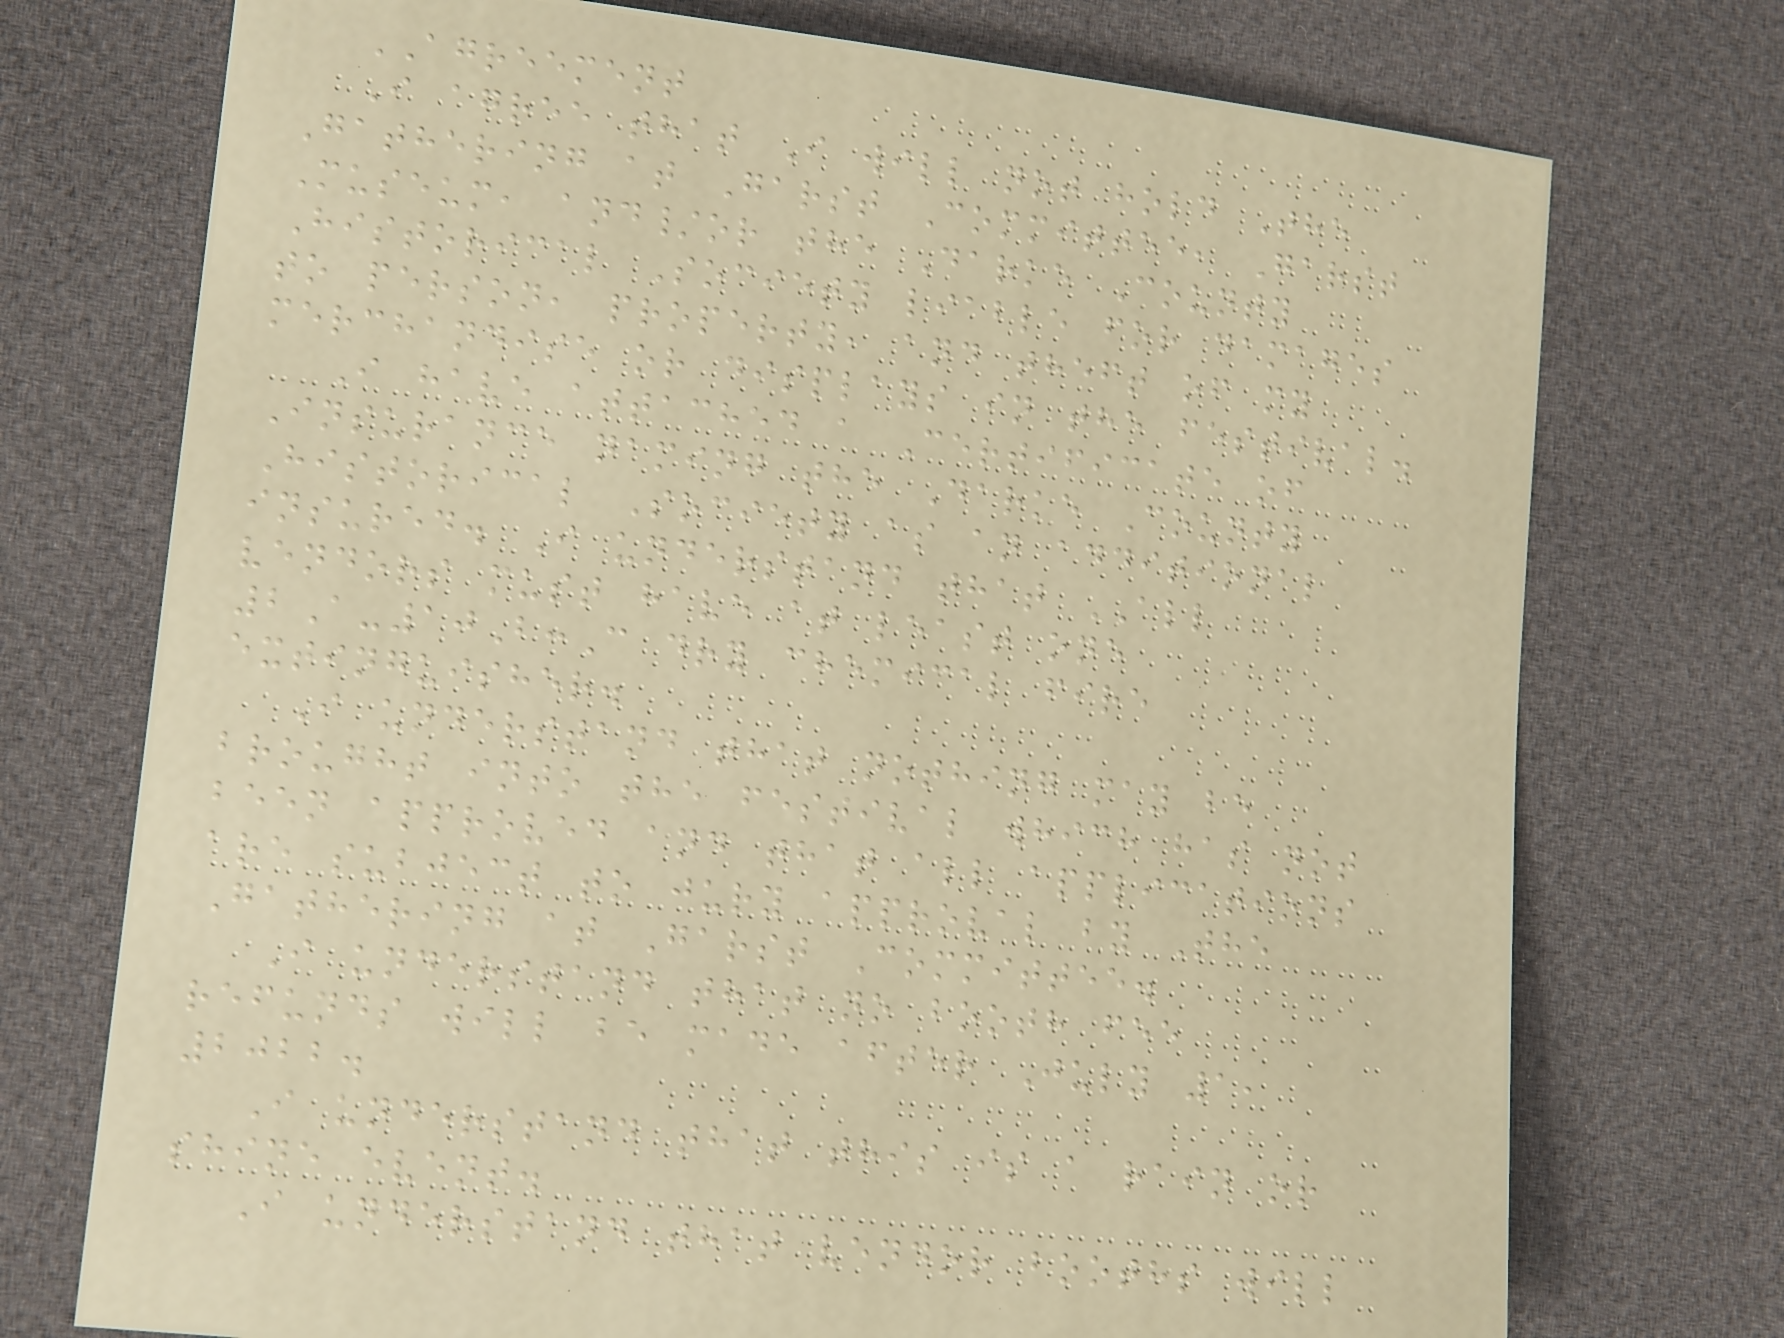AGREEMENT
I agree that I will not hold The
Gathering at Garst Committee, Garst
Museum, and/or the Darke County
Historical Society liable for damages
to person, property, and theft of my
merchandise or displays in the festival.
I have attached a Certificate of
Insurance naming the Darke County
Historical Society as an additional
insured. I understand that ALL
vendors must have at least one
2A-10B:C dry chemical fire
extinguisher.
I understand that nothing may be
brought into the festival which has not
been approved and that all applications
are subject to jury approval by The
Gathering at Garst Committee.
I understand that no booth fee
refunds will be made after July 1,
2022.
I understand that this is a rain or
shine event.
I understand that vendor booths will
